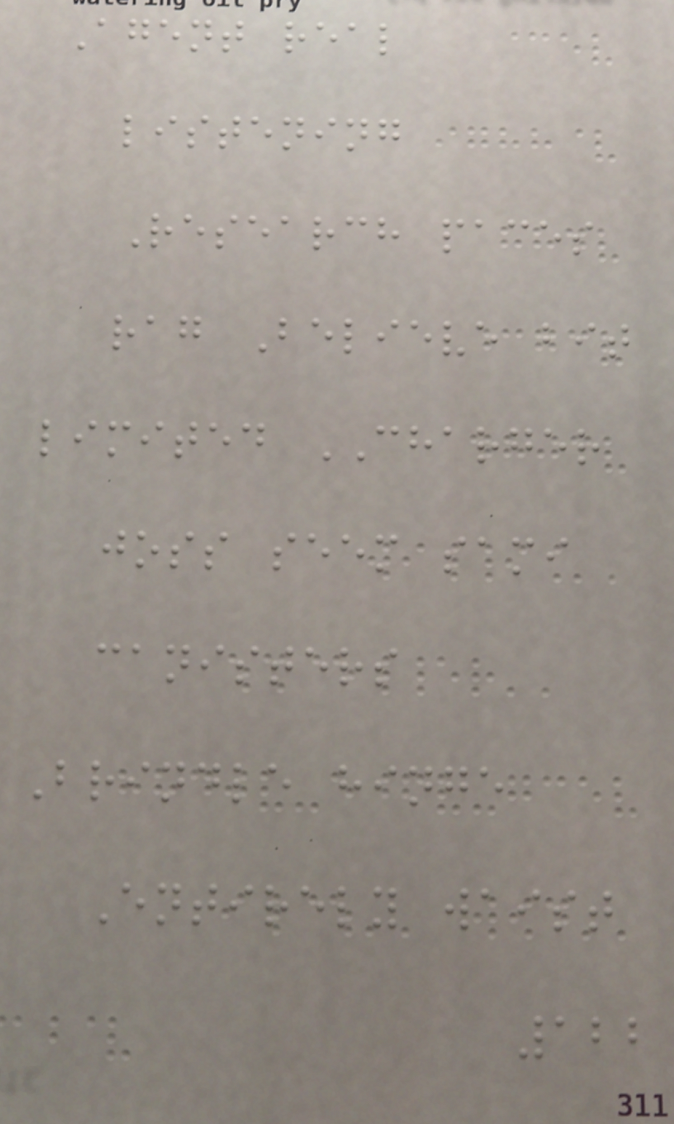Agent real
listening
Research paces
rag Believe bit
limited CHARGER
joss seem sami
canisters
Brindle hinge
Entirely waist
122
